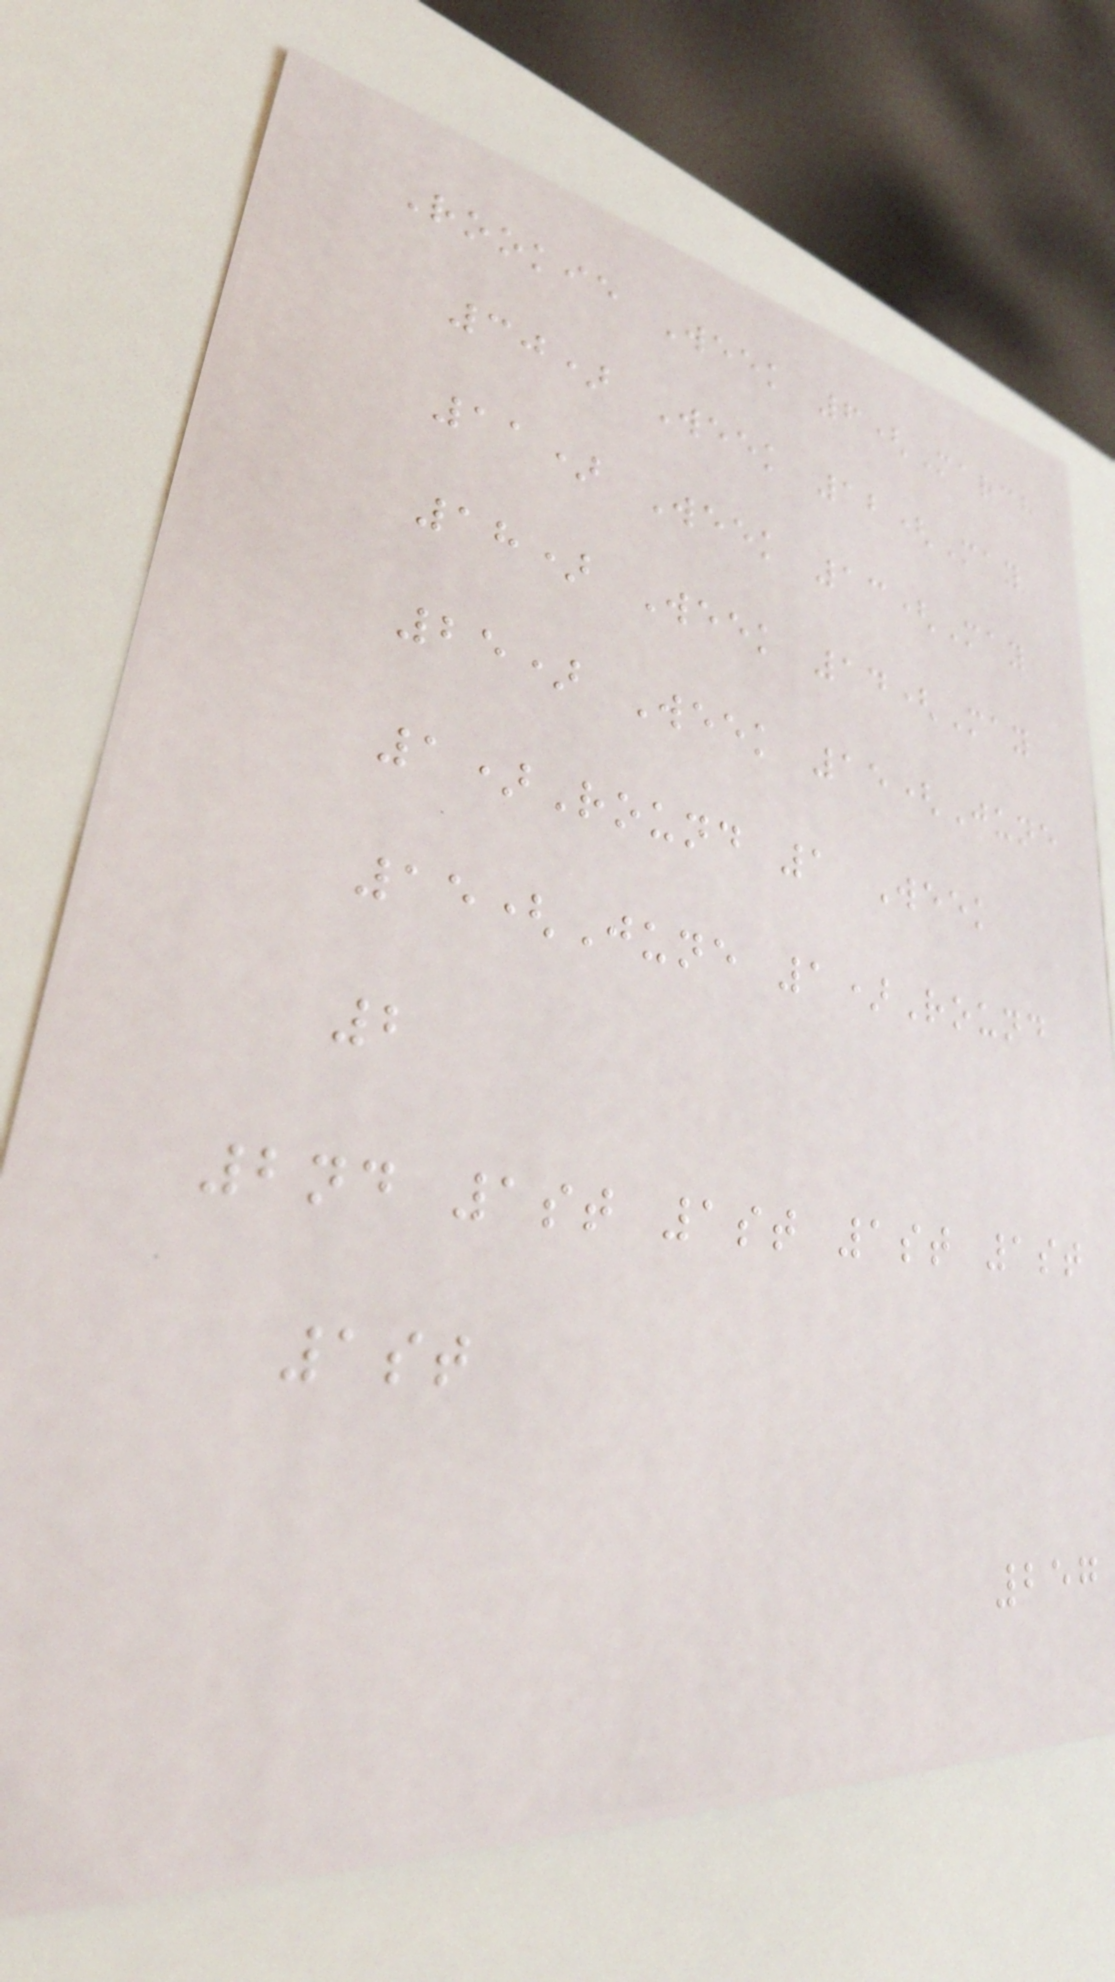Rookie Week 6(March
30) Week 12(May
11) Week 13(May
18) Week 14(May
25) Week 15(June
1)Round 1 Week
15(June 1)Round
2
2nd 1st 1st 1st 1st
1st
257
